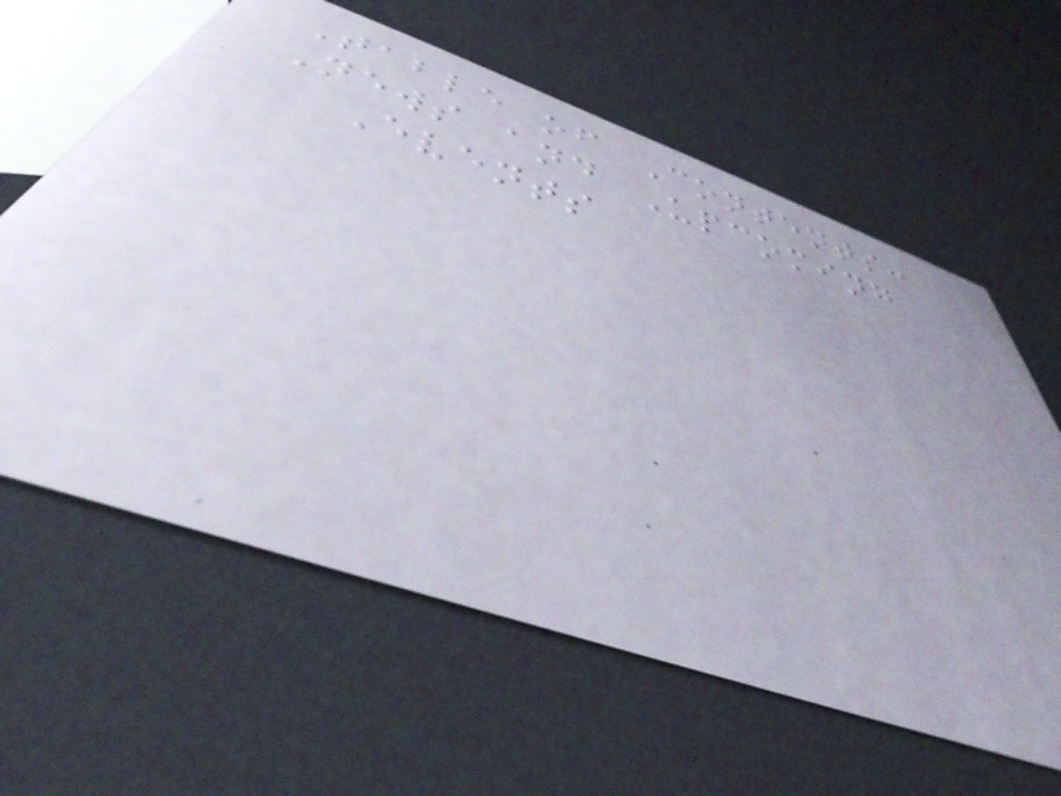Table of Contents:
News and Upcoming
Events
